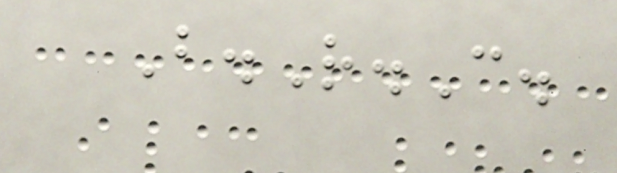B.R.C.
